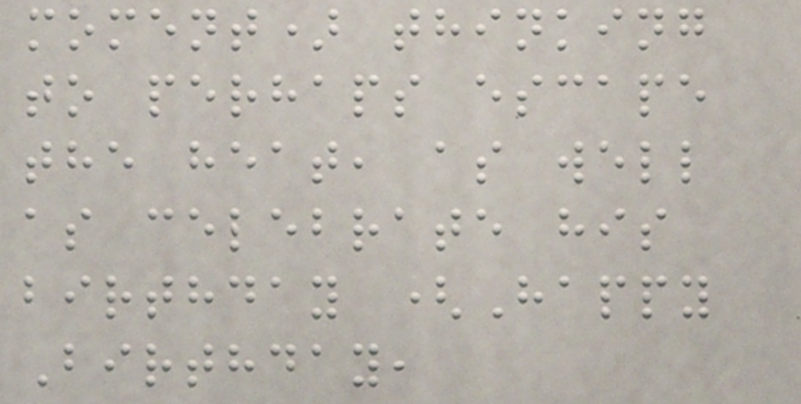moment) thinking
to perhaps escape
the heat, as well
as celebrate his
birthday (Happy
Birthday,
